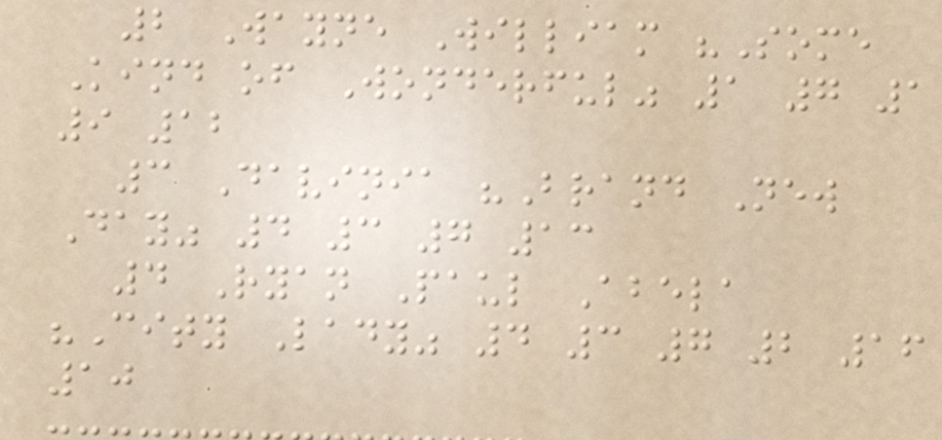2 Wayne William "Some
Kind of Wonderful" 1 7 1
9 12
3 Davinia "Brand New
Day" 4 3 7 13
4 Ryan Paul Abela
"City Lady" 4 3 7 2 16
10
